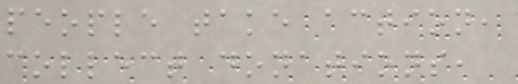people take action,
collect donations,
